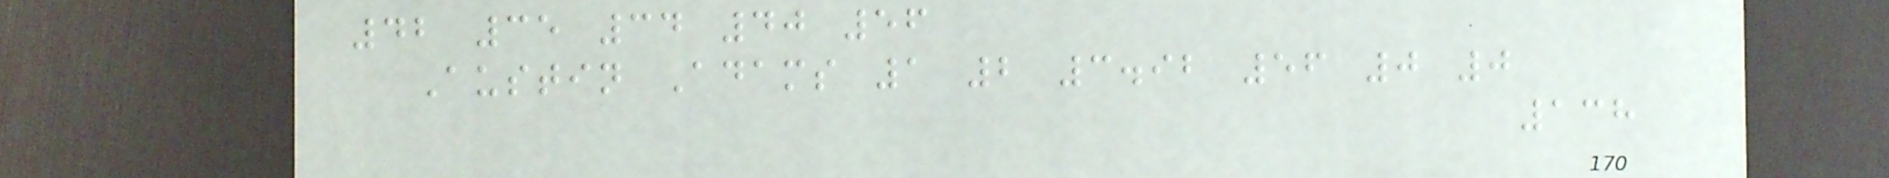42 35 34 40 56
Austin Adams 1 2 3.92 56 0 0
138
